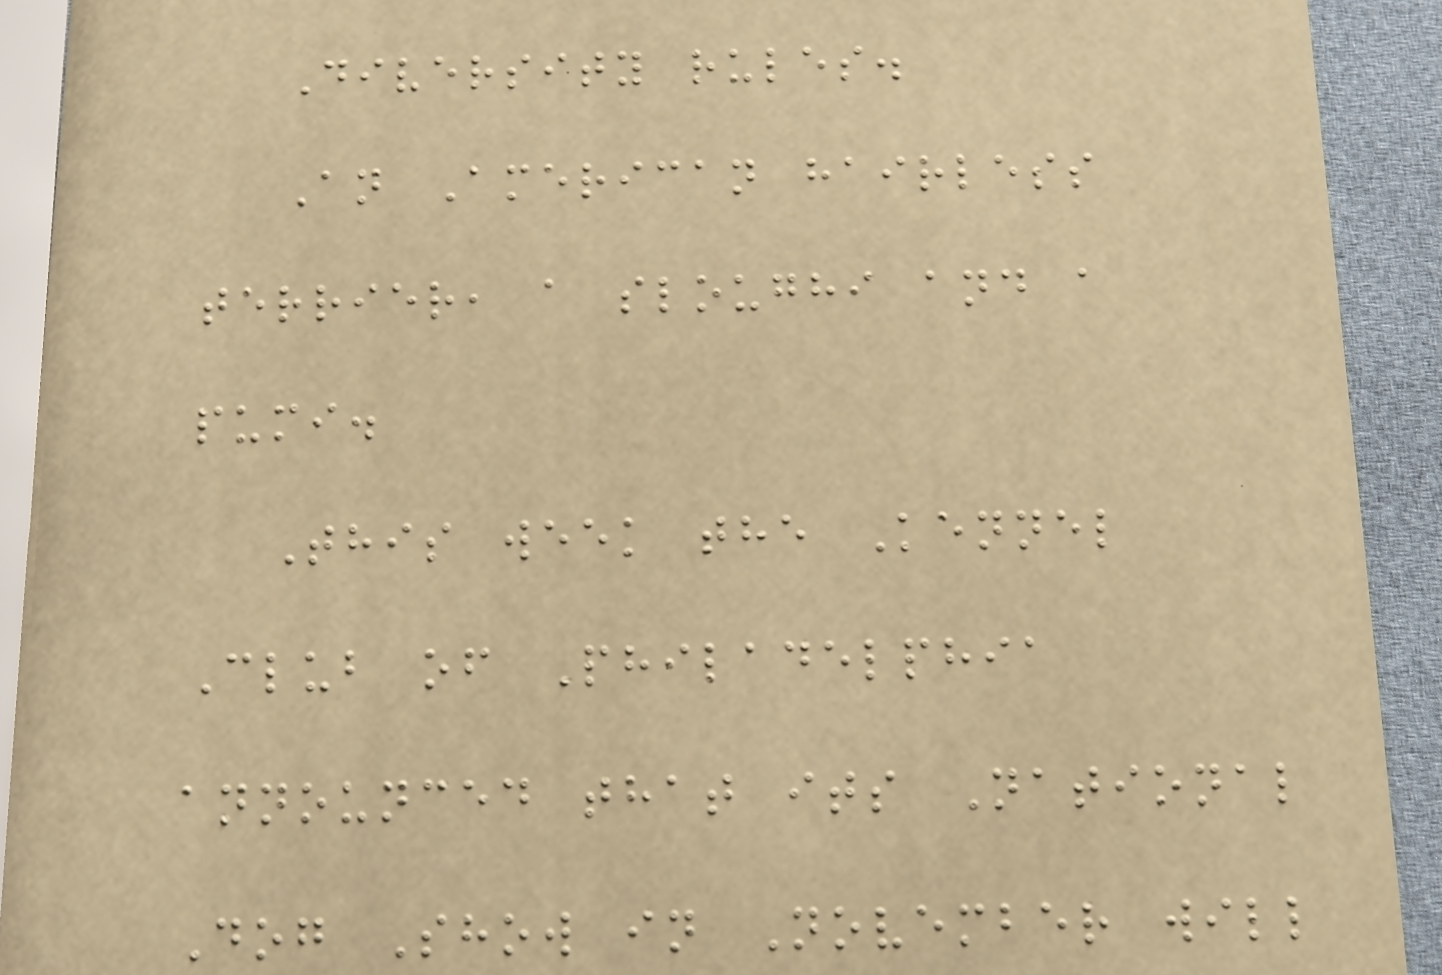Diversity rules.
An American hairless
terrier, a sloughi and a
pumi.
This week the Kennel
Club of Philadelphia
announced that its National
Dog Show in November will
